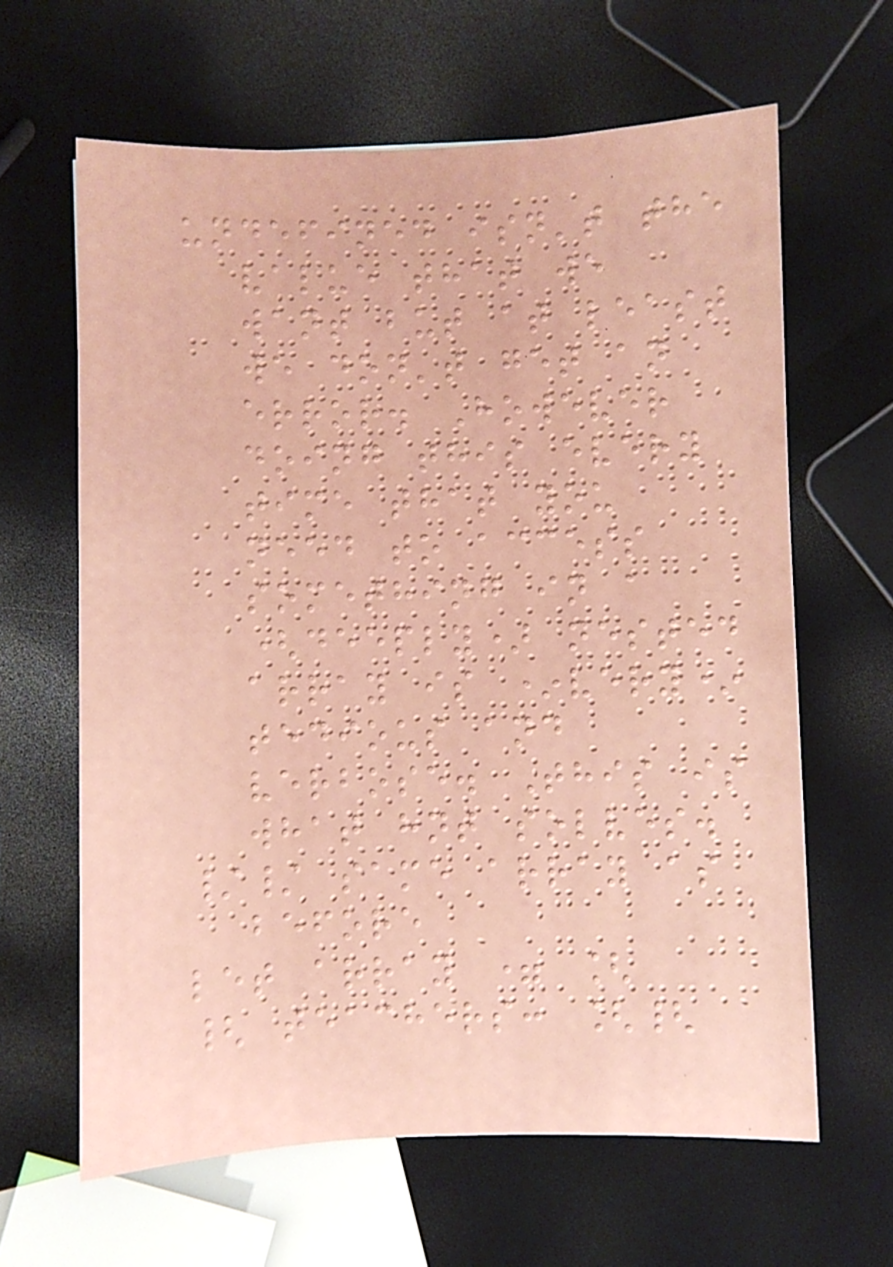undefined isn't the
value that we
want but at least
we don't get an
error. However
doing this every
time that you
need to access
something in a
(deeply) nested
array is *very*
tedious and
verbose. This is
what hnt solves.
// same array as
before
let array = [
{ teachers: [{
